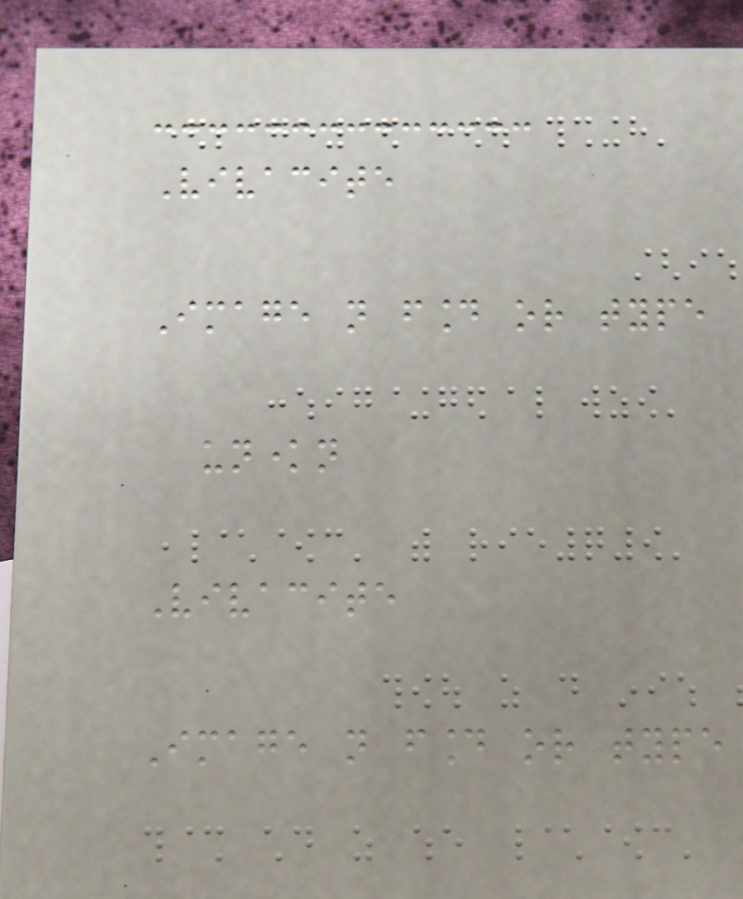Vivacite
Image not found or type
unknown
Vivacite
Image not found or type
